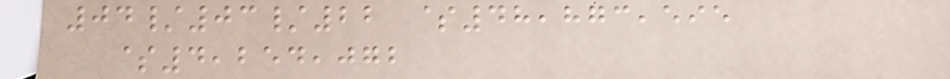04/03/22 $48,873,595
$4,254,072
